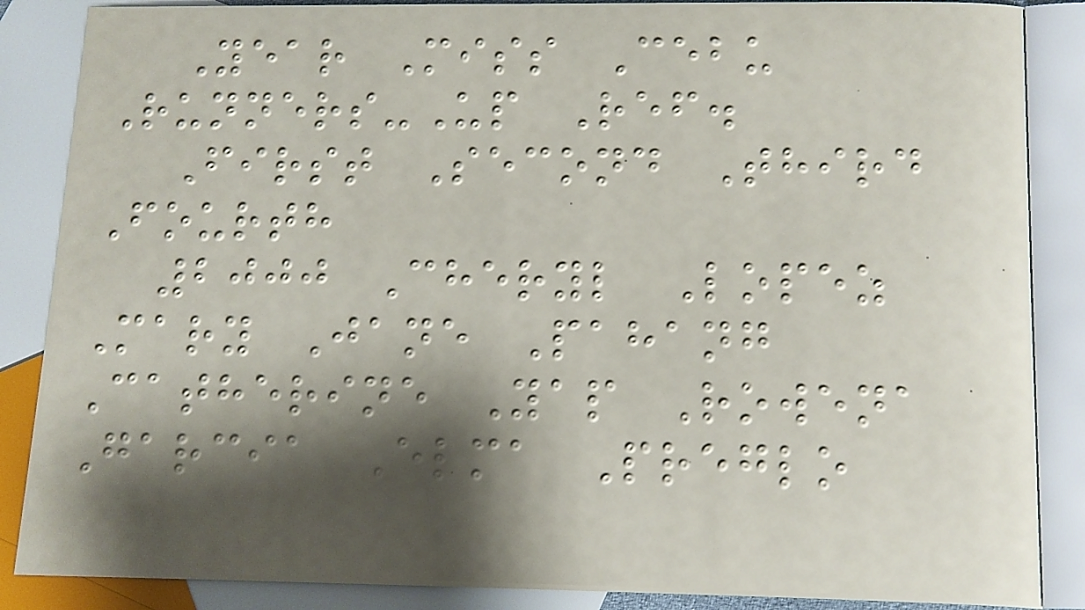Year Miss Cebu
Runners-Up Ref.
First Second Third
Fourth
2000 Cheryl Lopez
Mary Jane Pahang
Catherine Yap Rowena
Garcia Elma Preglo
